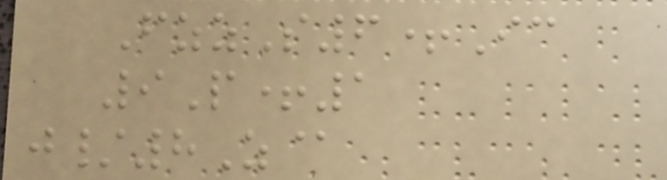FzzS6+Ic
9P+1
j/8Z@
